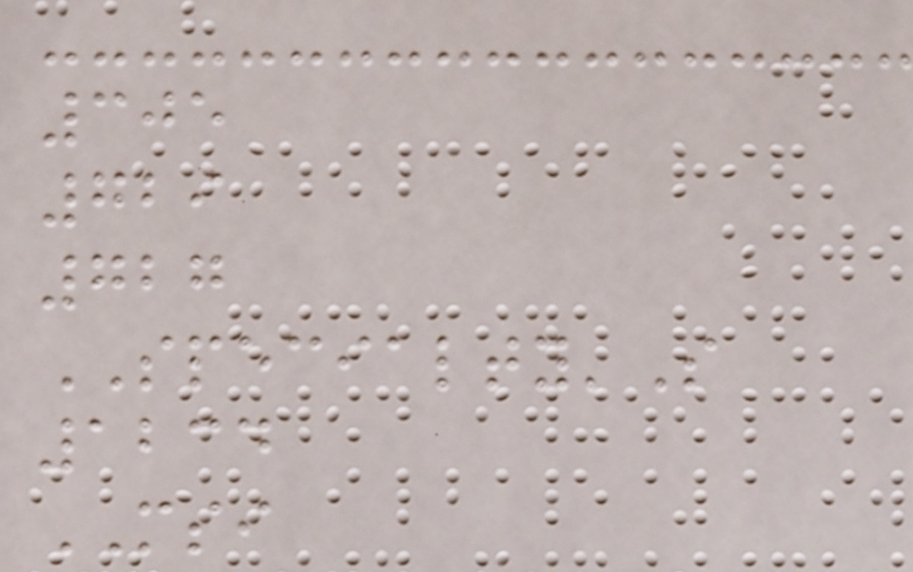305
729
727
SPECIALTY'S
1234
MSI
